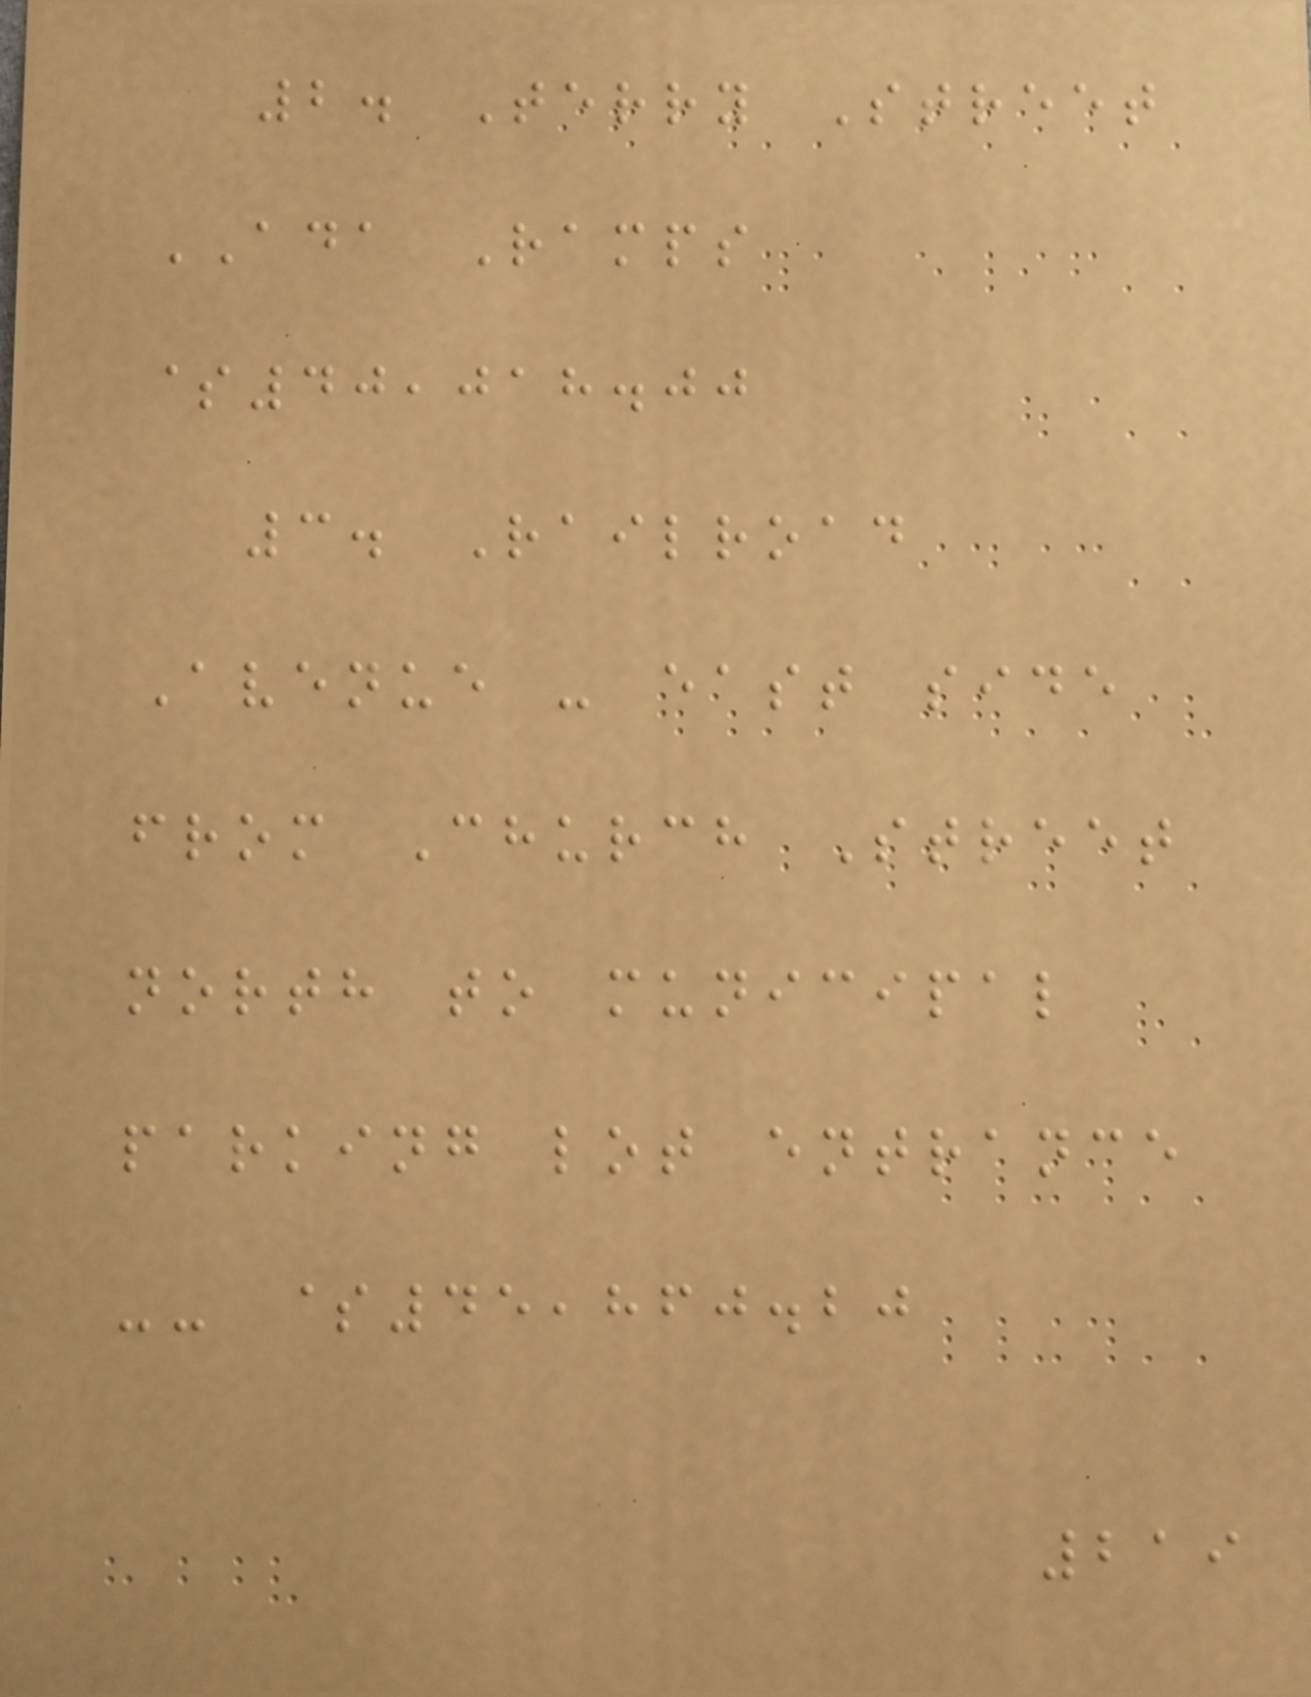2. Terry Street
ADA Ramps
$40,018.00
3. Railroad
Avenue - east side
from Church Street
north to municipal
parking lot entrance
-- $45,860.20
219
